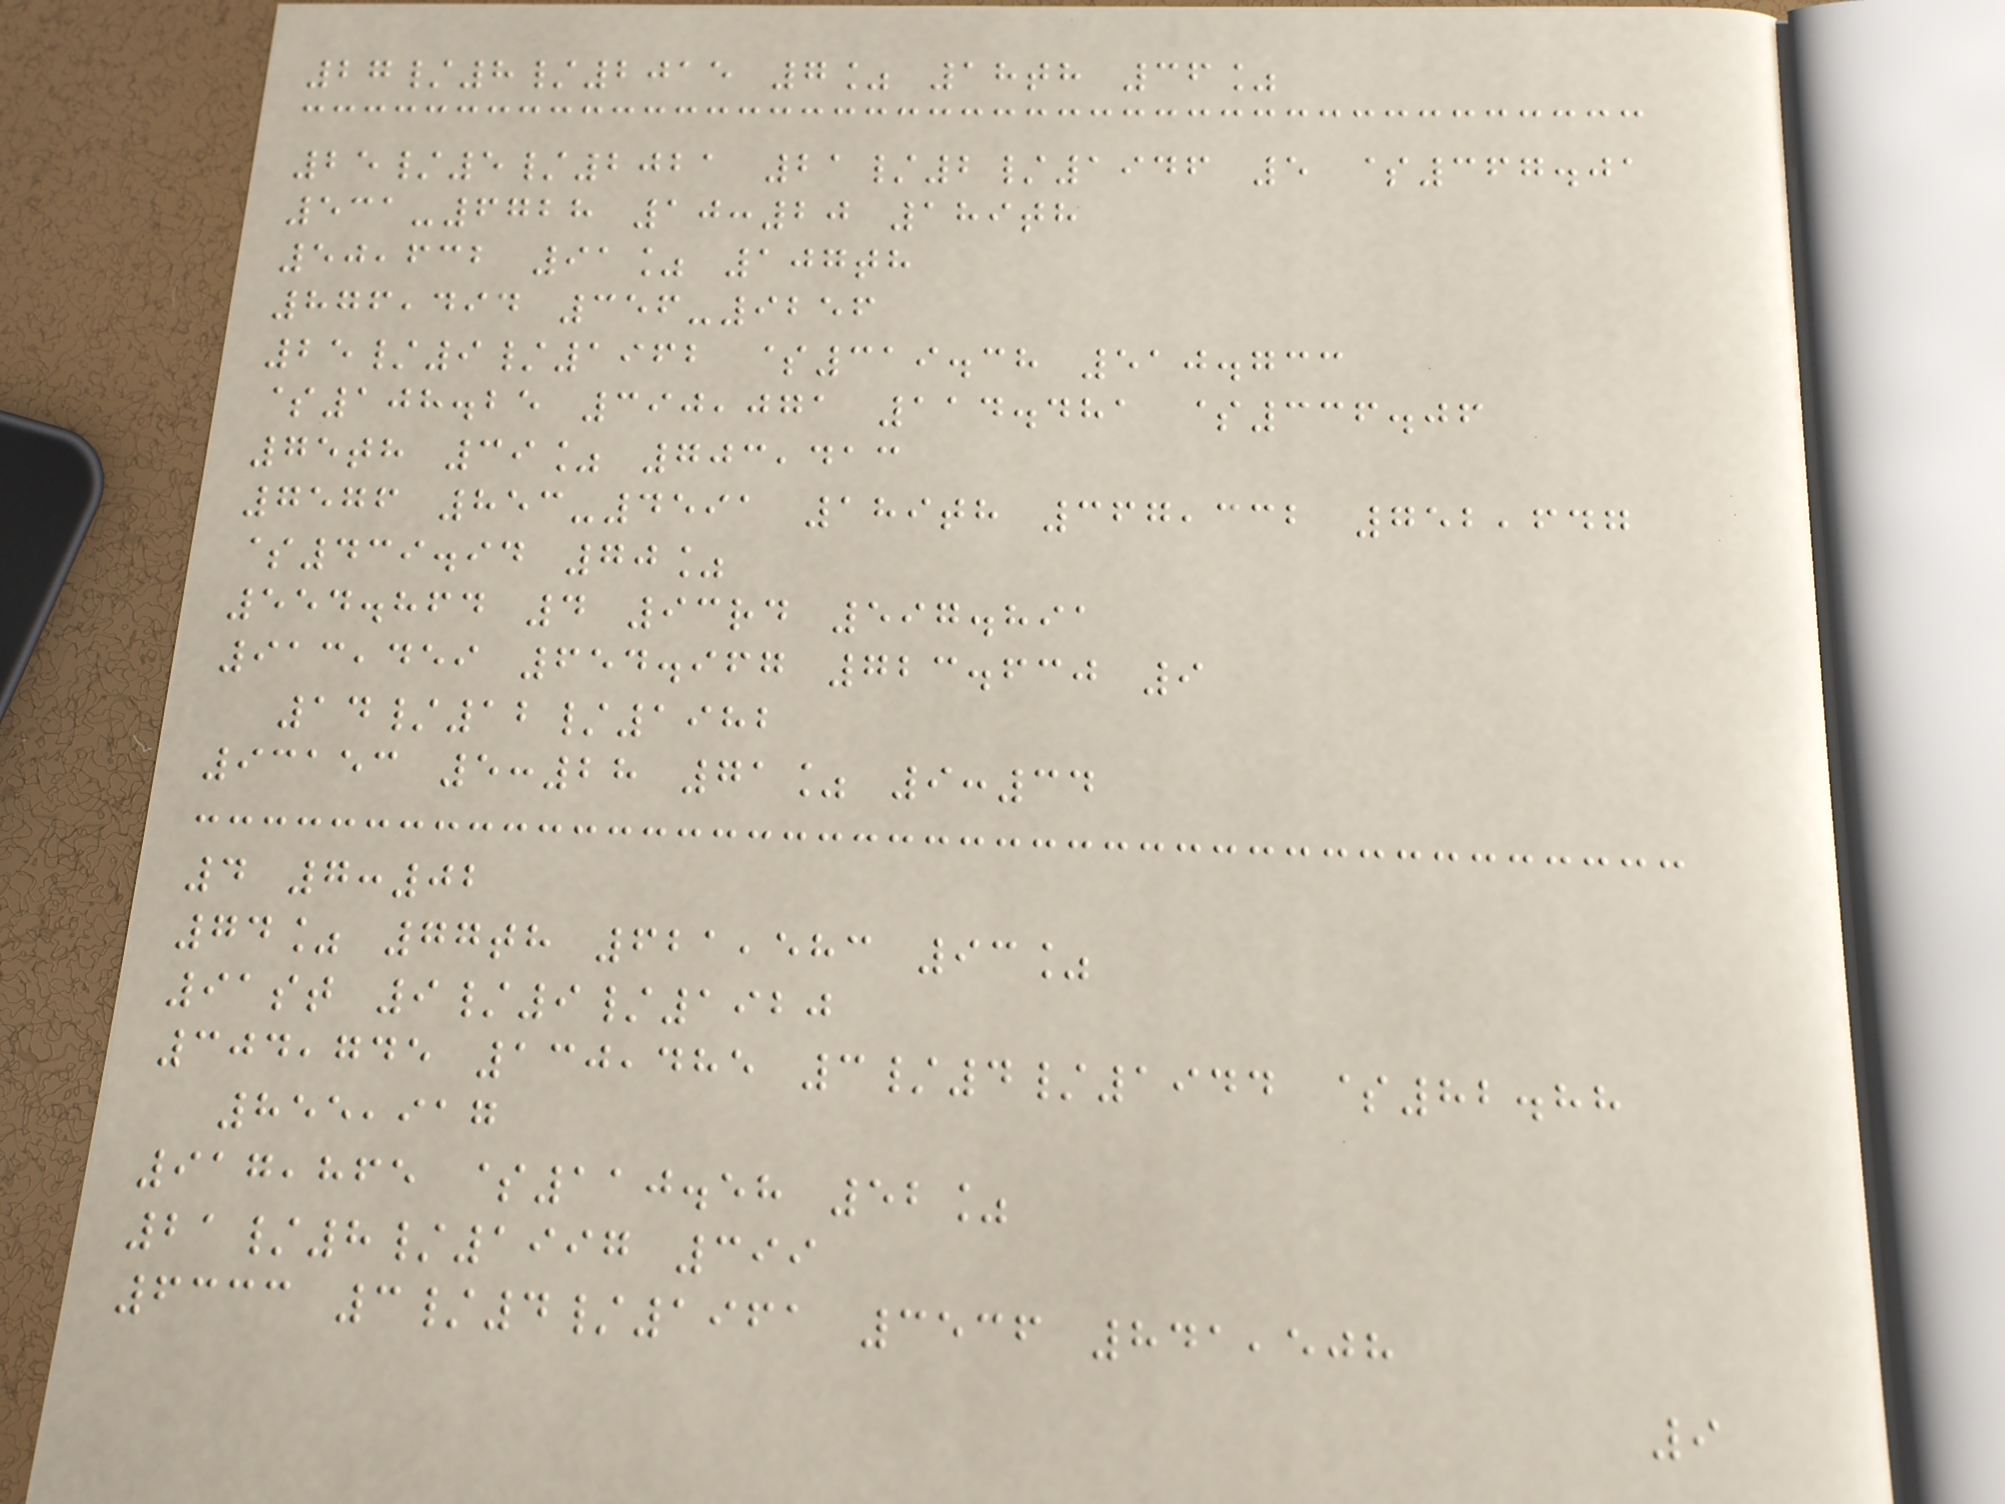27/8/2015 7% 18th 36%
25/5/2021 21/2/1946 5 $367.01
531-6728 10:20 189th
50,632 91% 107th
876,494 356-9256
25/9/1962 $319.38 510.733
$108.25 390,071 114.481 $336.06
75th 39% 703,413
7576 853-4591 189th 367,332 752,647
$439.94 70%
554.864 4 93rd 597.891
913,459 654.967 723.630 9
14/12/1982
93153 5:28 71% 9:34
4 7:02
74% 77th 621,583 93%
91st 9/9/1920
304,745 130,485 3/4/1944 $82.88
855,917
917,865 $110.58 52%
21/8/1997 399
6333 3/4/1961 3536 841,508
9
